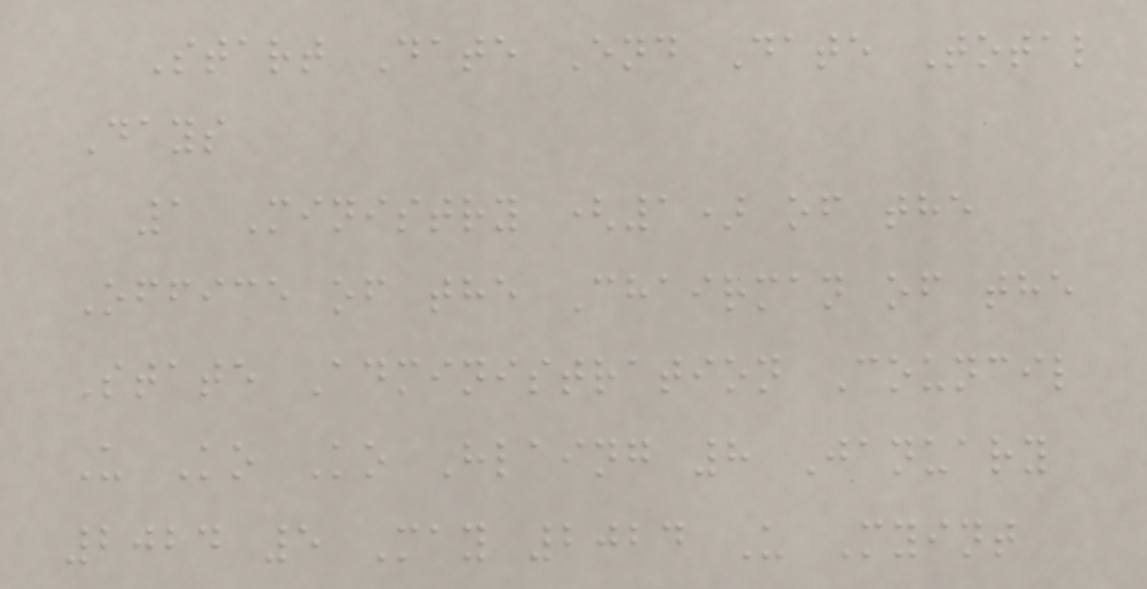Start Date End Date Total
Days
1 Ministry (1) of the
Office of the Chairman of the
State Administration Council
U Ko Ko Hlaing 8 January
2024 5 May 2024 U Myint
